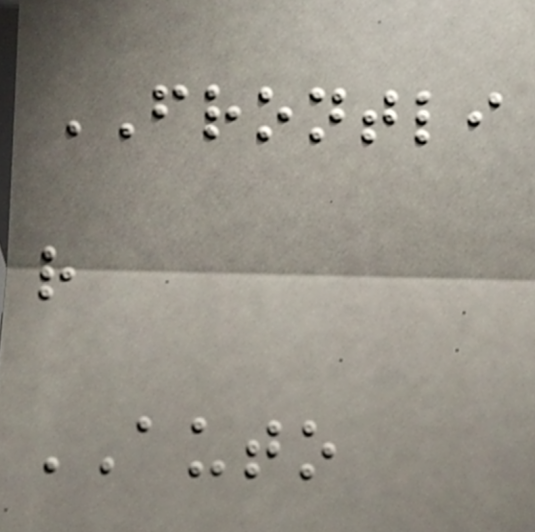FRONTLI
r
AUTO
